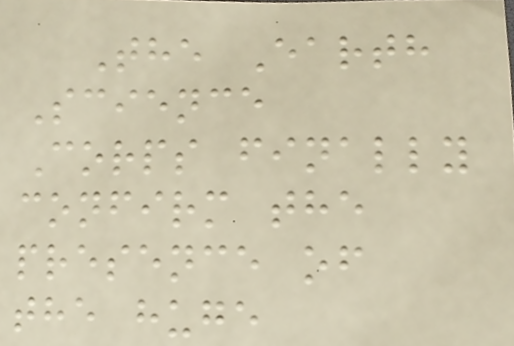The Earth
Science
Corps finally
confirm the
presence of
the huge
